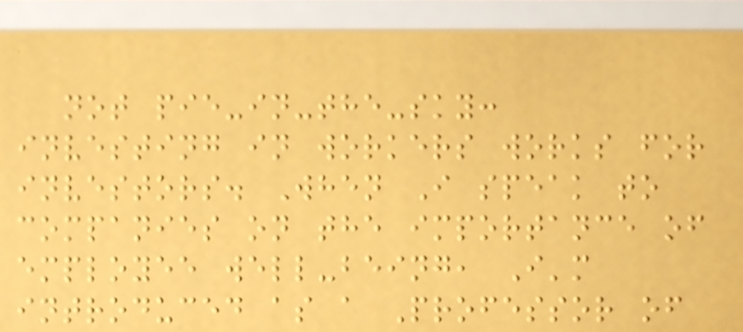not pie-in-the-sky:
investing in workers works for
investors. When I speak to
companies on the importance of
employee well-being, I'm
introduced as a Professor of
